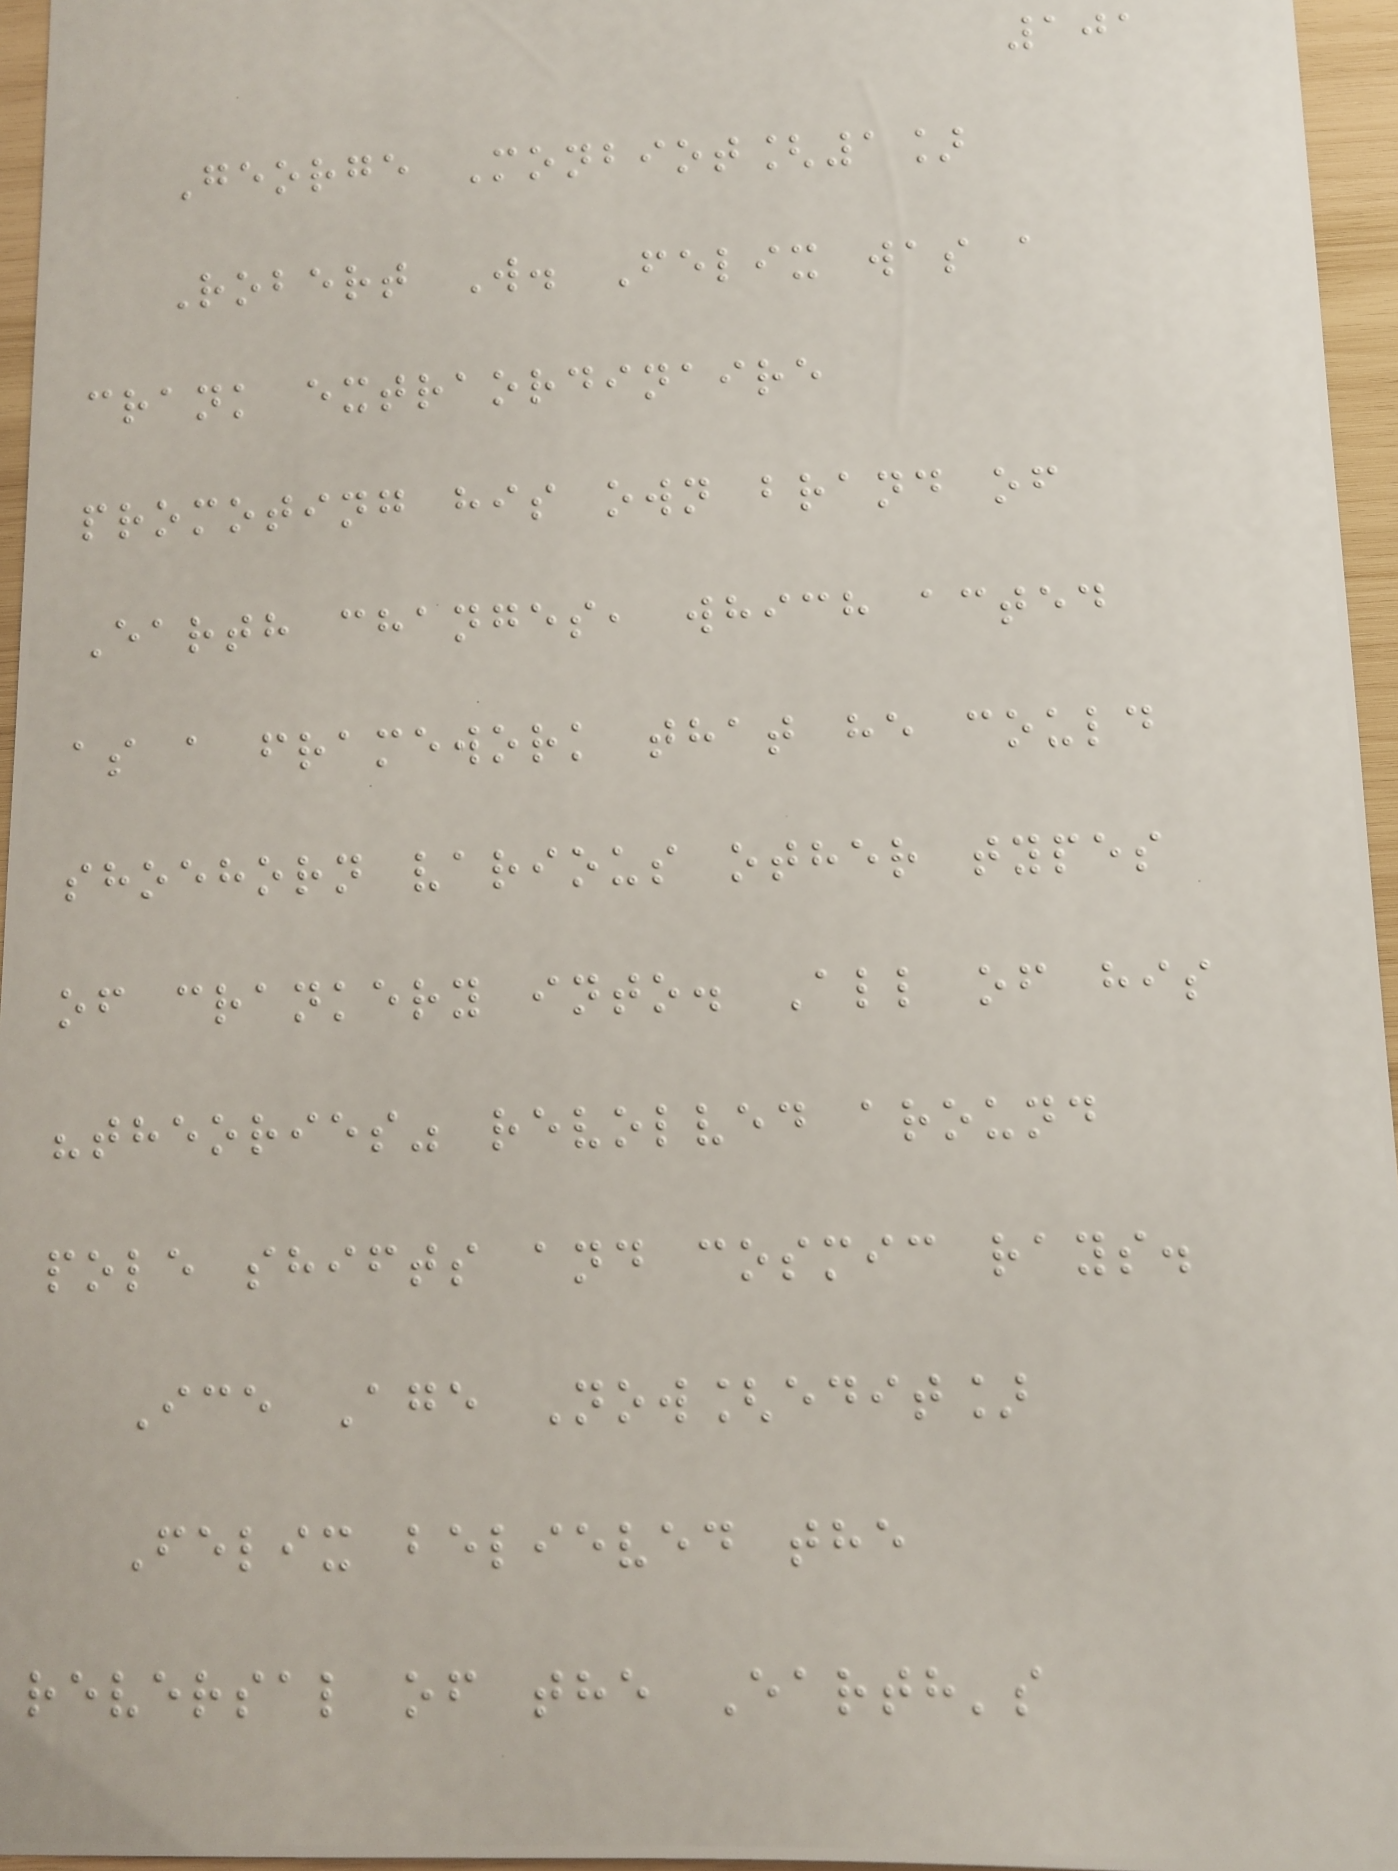101
George Monbiot[1]
Robert W. Felix was a
crank extraordinaire
promoting his own brand of
Earth changes, which acted
as a framework that he could
shoehorn various other types
of crankery into. All of his
"theories" revolved around
pole shifts and cosmic rays.
Ice Age Now[edit]
Felix believed the
reversal of the Earth's
